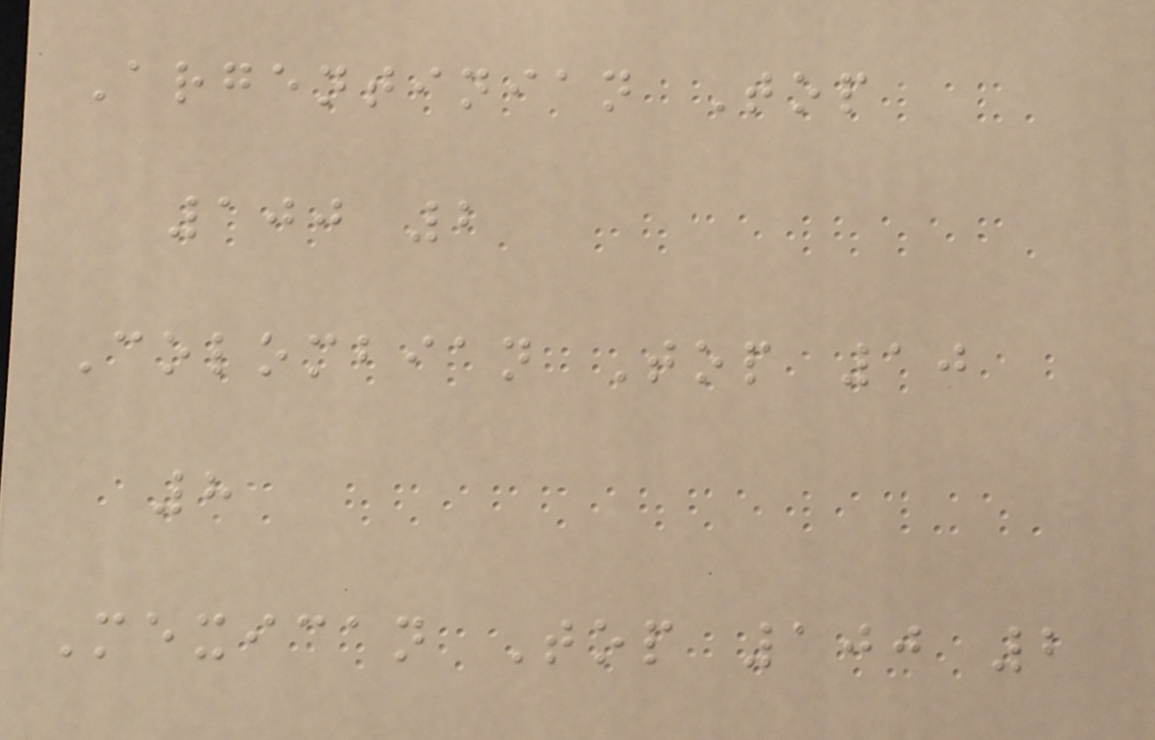Argentinian Top
100 2
Colombian Top 10
8
Mexican Top 100 2
